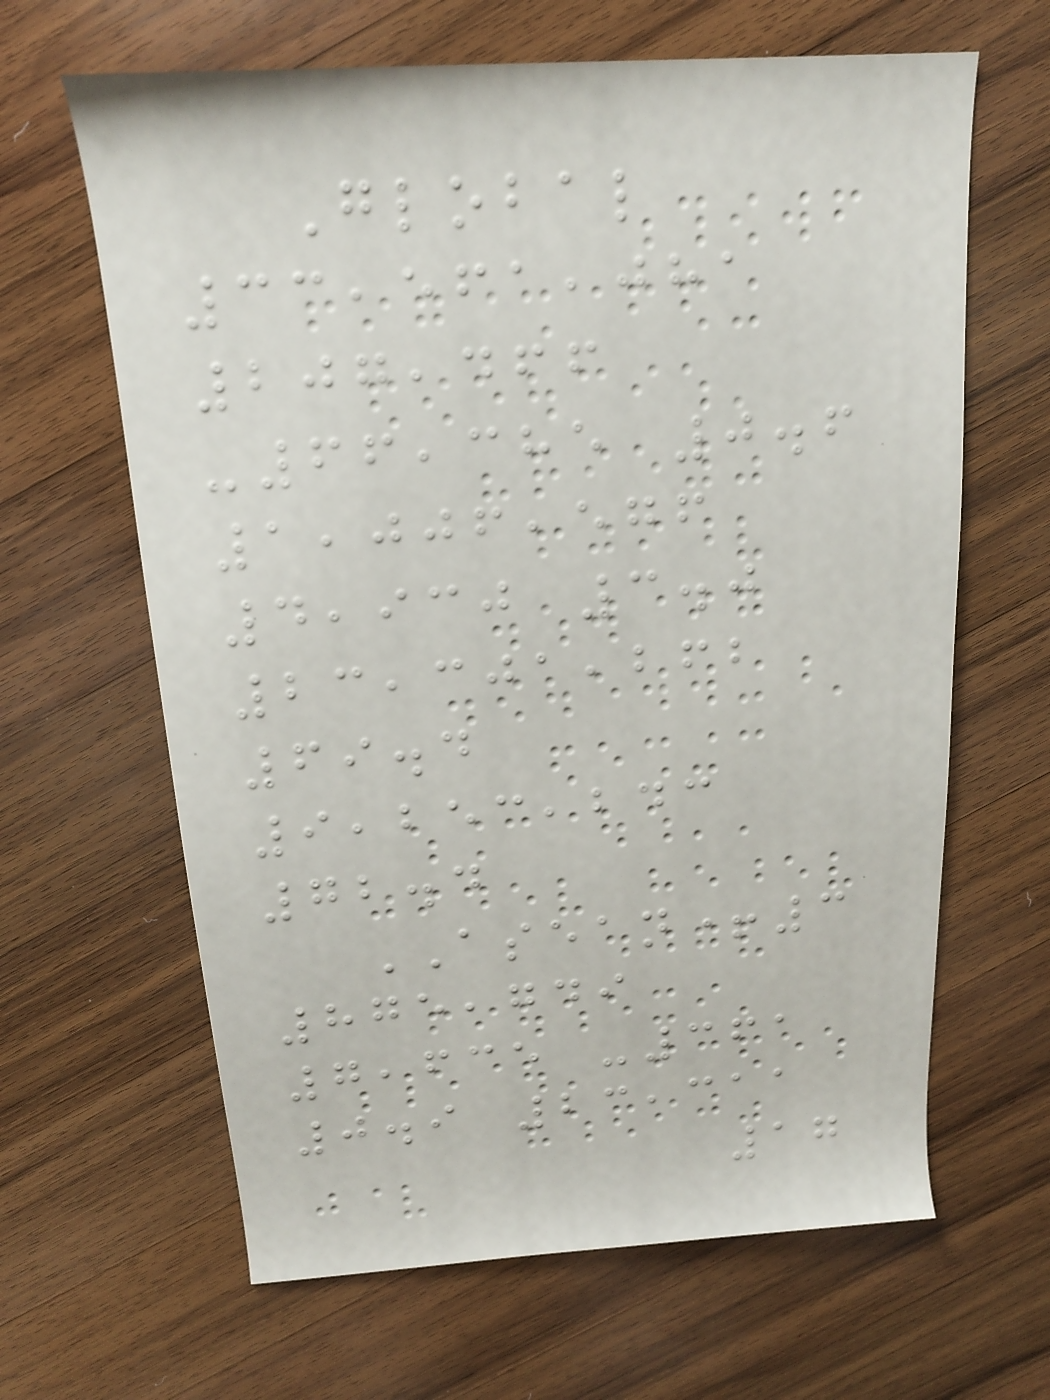Global
33,561,081
207,466
-66,385 0.6
1,006,576
4,930 3.0
23,301,262
69.4
9,253,243
72.4
ASEAN+3
875,749
7,635 -361
0.9 23,311
17
